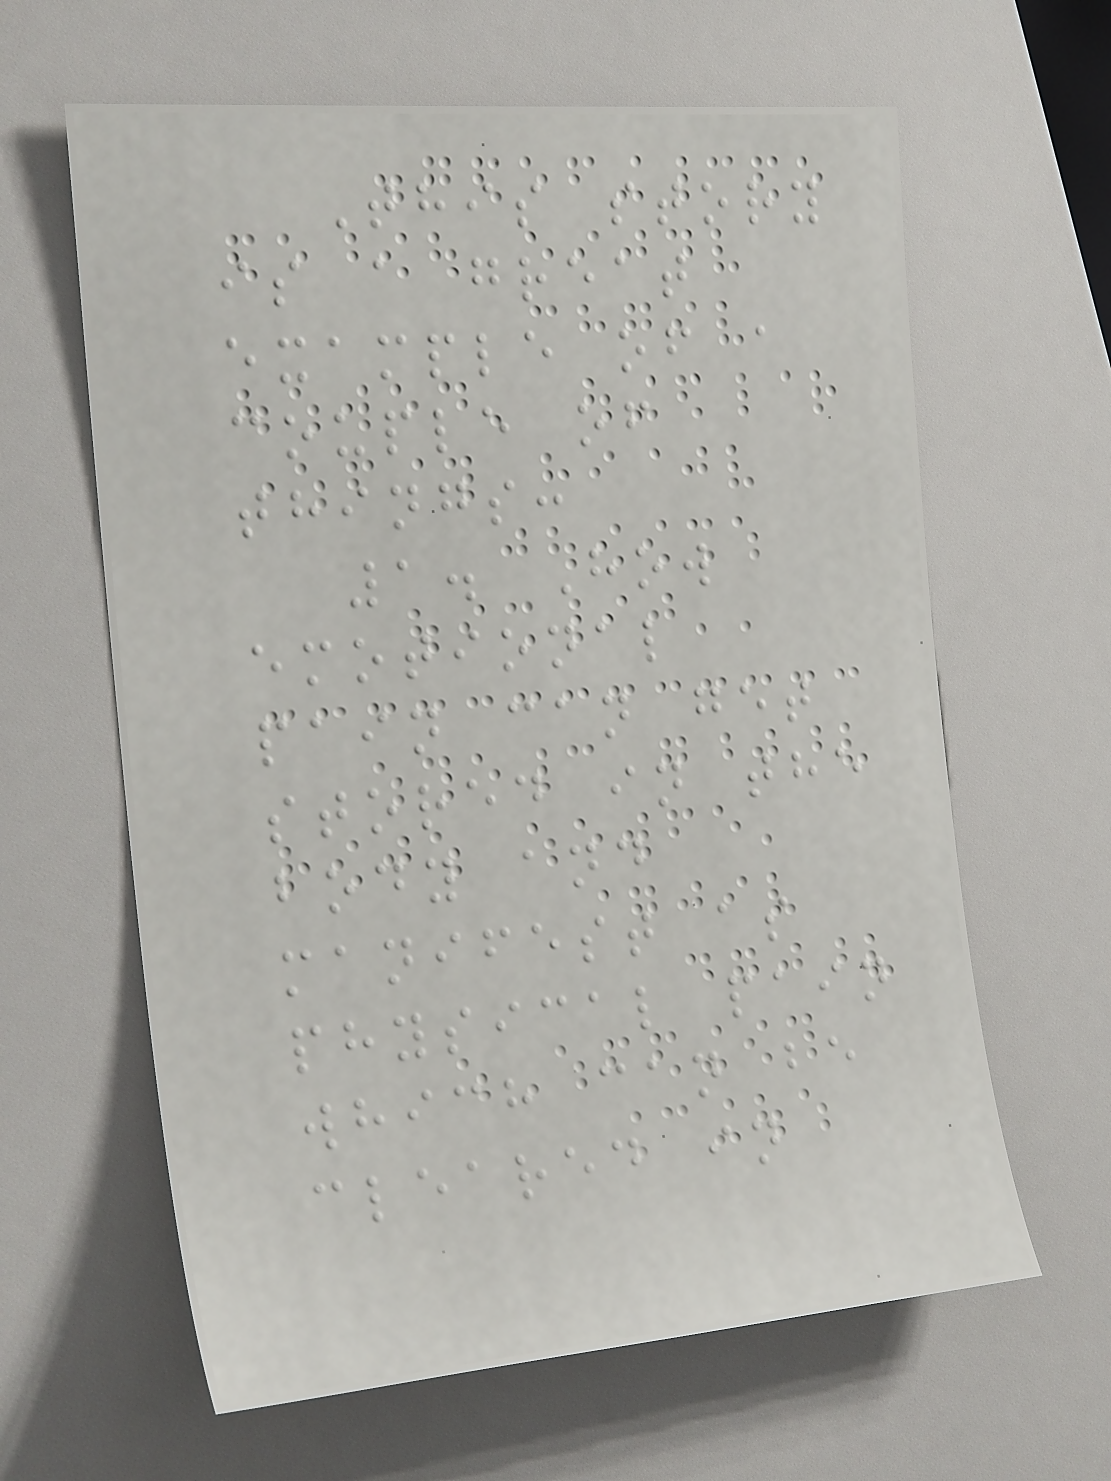This story
is a great
example of a
couple of
things:
1. How
emotional
pain can get
stored in the
body and
manifest as
physical pain
which can be
cleared in
